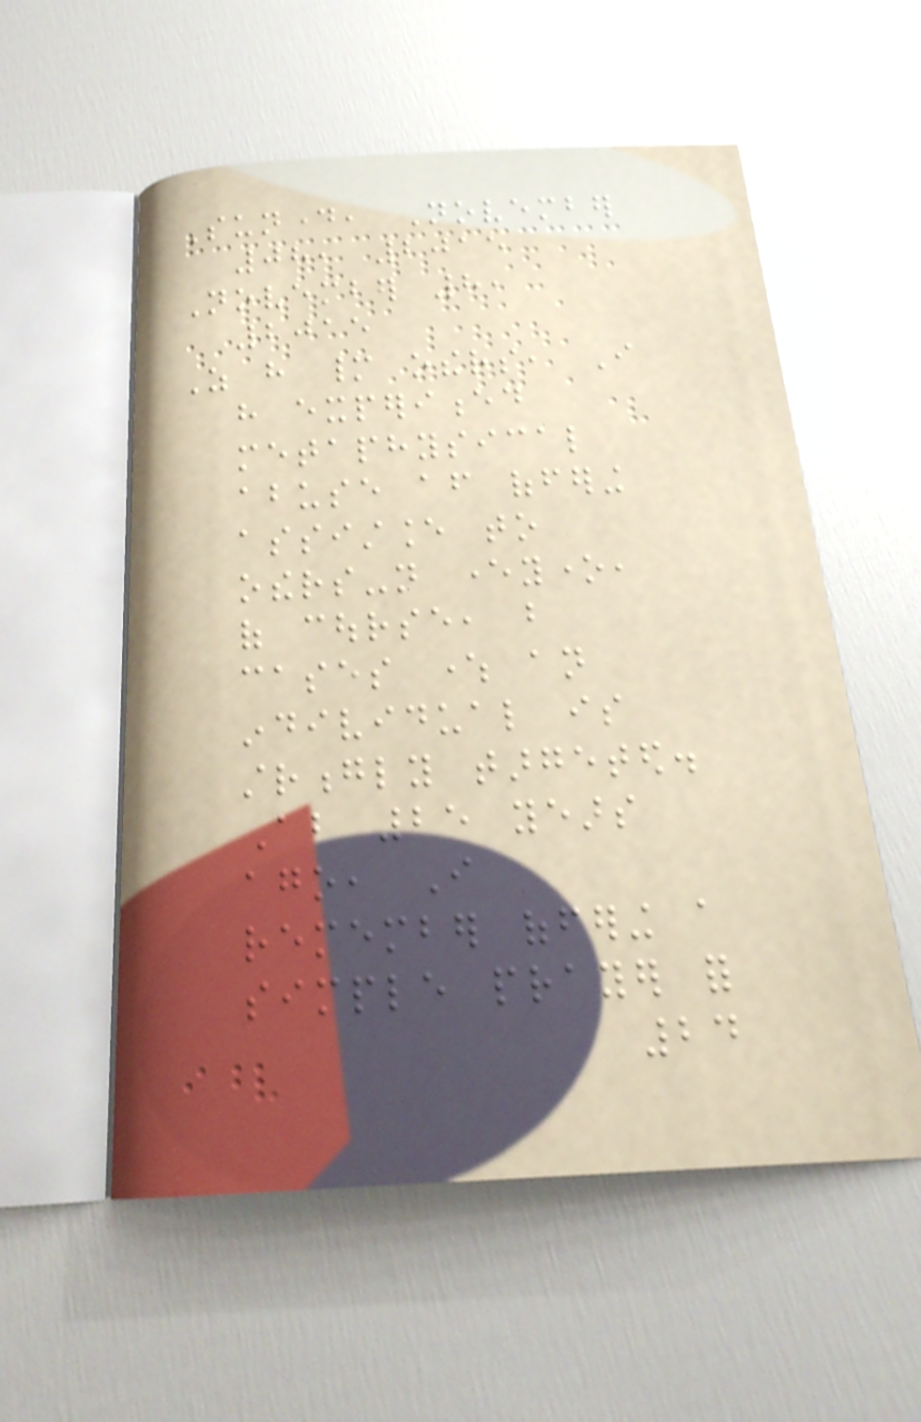Sunday, November
08, 2015
November 8,
2015
As have many others, I
have experienced
metaphysical
abuse after offering
assistance to
others-not everyone,
of course, but
cases where an
individual is
strongly targeted.
About 25 years
ago, I
remember offering a
simple prayer for
24
